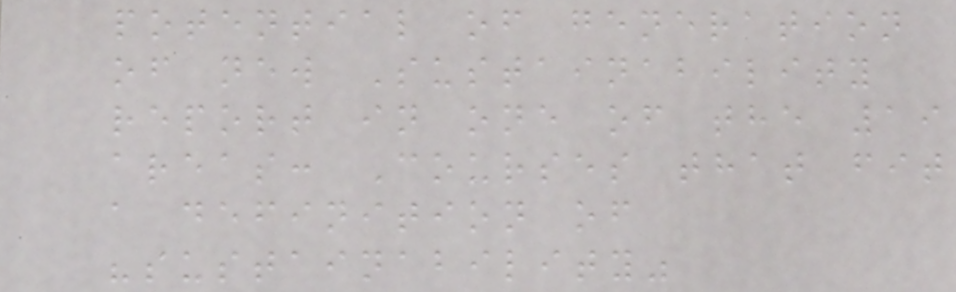potential of generation
of new Sustainability
report in one of the 19
areas: Courses that fit
a definition of
"sustainability"
